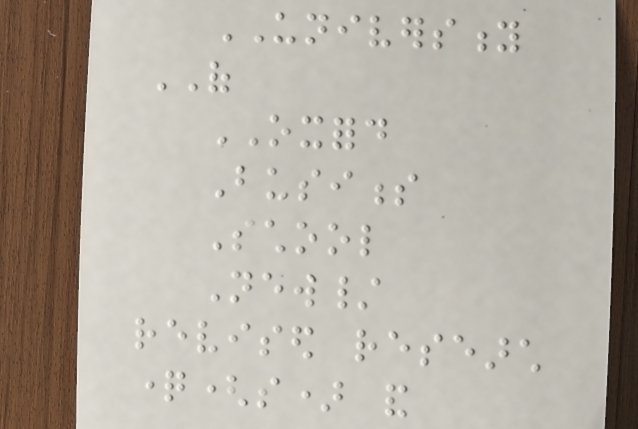UNIVERSITY
OF
OXFORD
Business
School
New/
revised research
question(s) and
